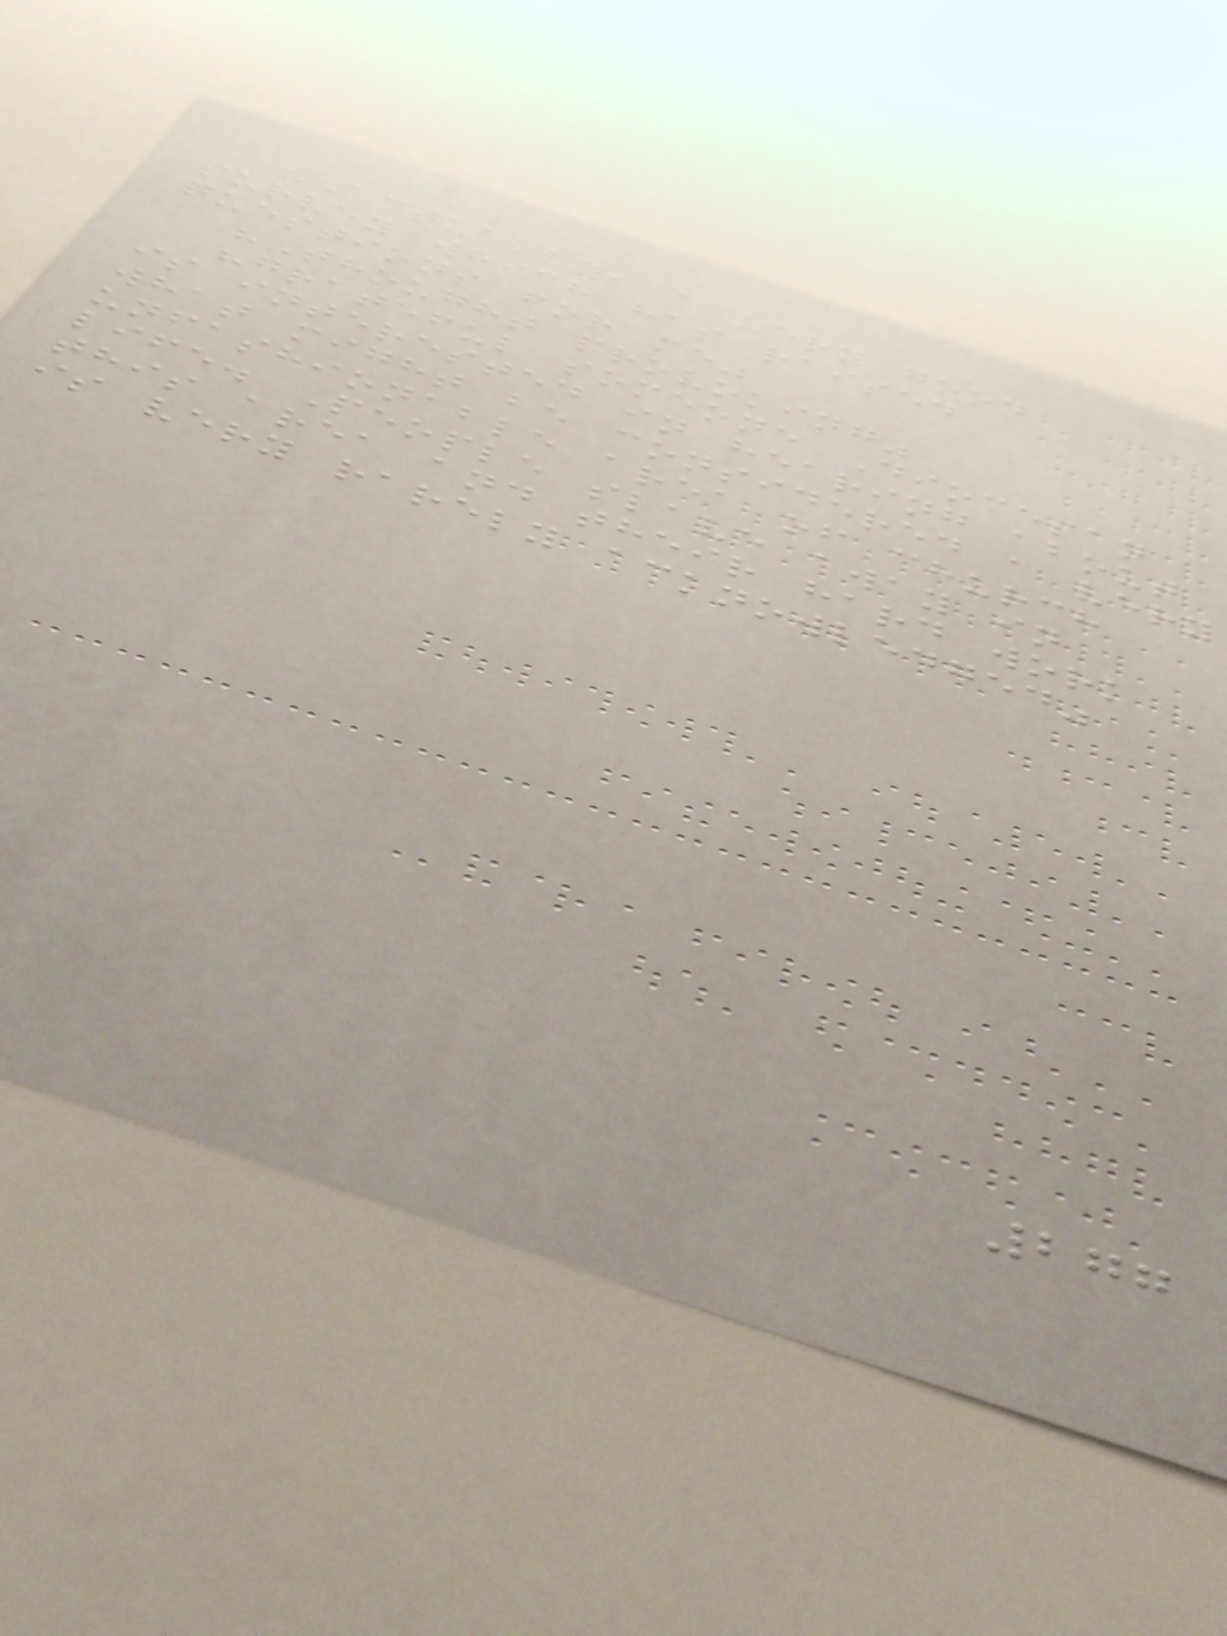"Actually, a very good
survey which has raised
questions for me"
"Thought provoking"
"grateful someone Diocesan
is interested in hearing about
what might be considered a very
unfashionable area of church
life. People slave away in
this area and their hard work
is very rarely acknowledged"
277
